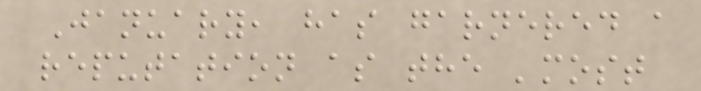January, has garnered a
reputation as the 'most
